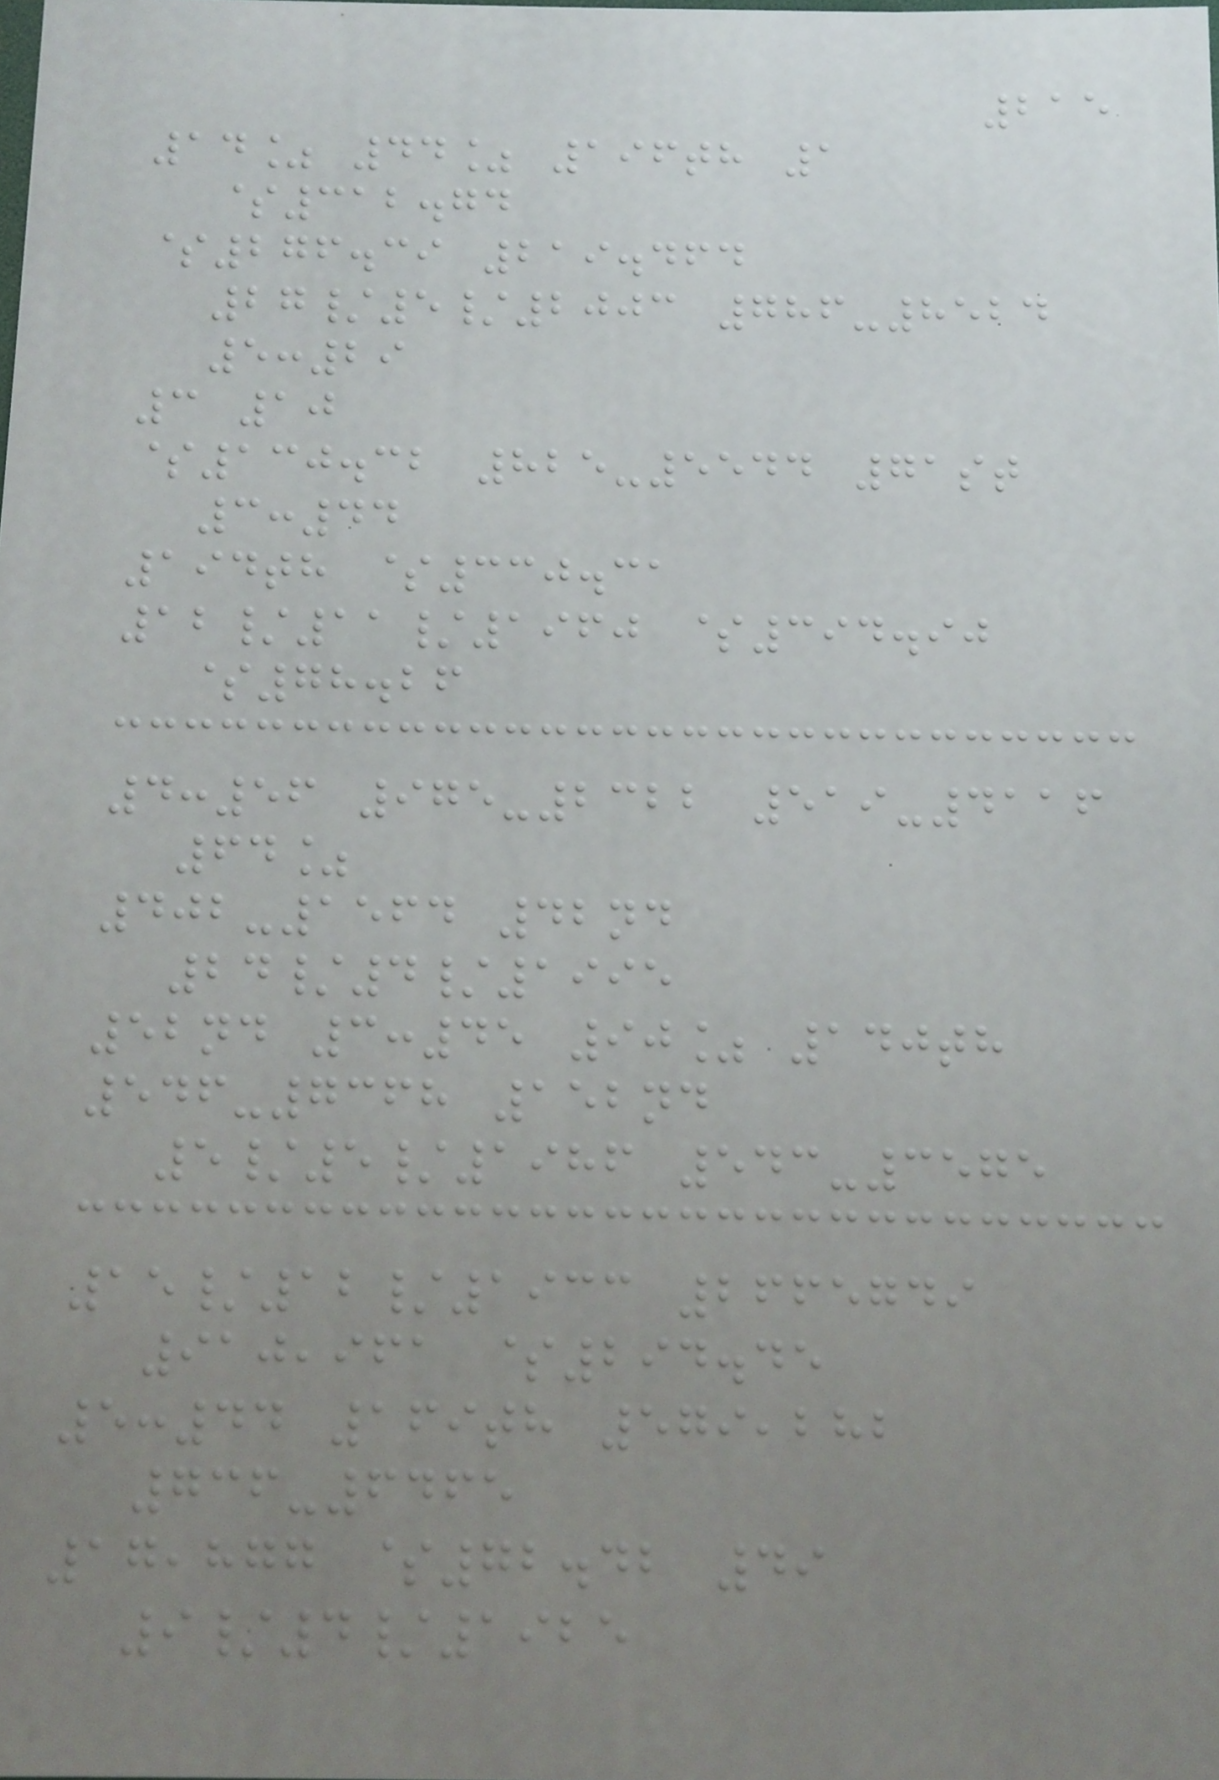215
14% 44% 196th 1
$312.74
$276.39 219.464
27/5/2003 786-8524
5:29
3 10
$130.32 825-5544 71st
3:44
194th $330.31
12/11/1960 $394.90
$78.26
4:56 975-2322 519-4116
64%
402-1564 42nd
24/4/1995
52nd 3:45 90% 140th
546-7368 152nd
5/5/1986 543-3575
15/12/1933 2665749
910,961 $294.45
5:44 169th 579,282
736-6465
17,877 $72.42 49
9/4/1925
